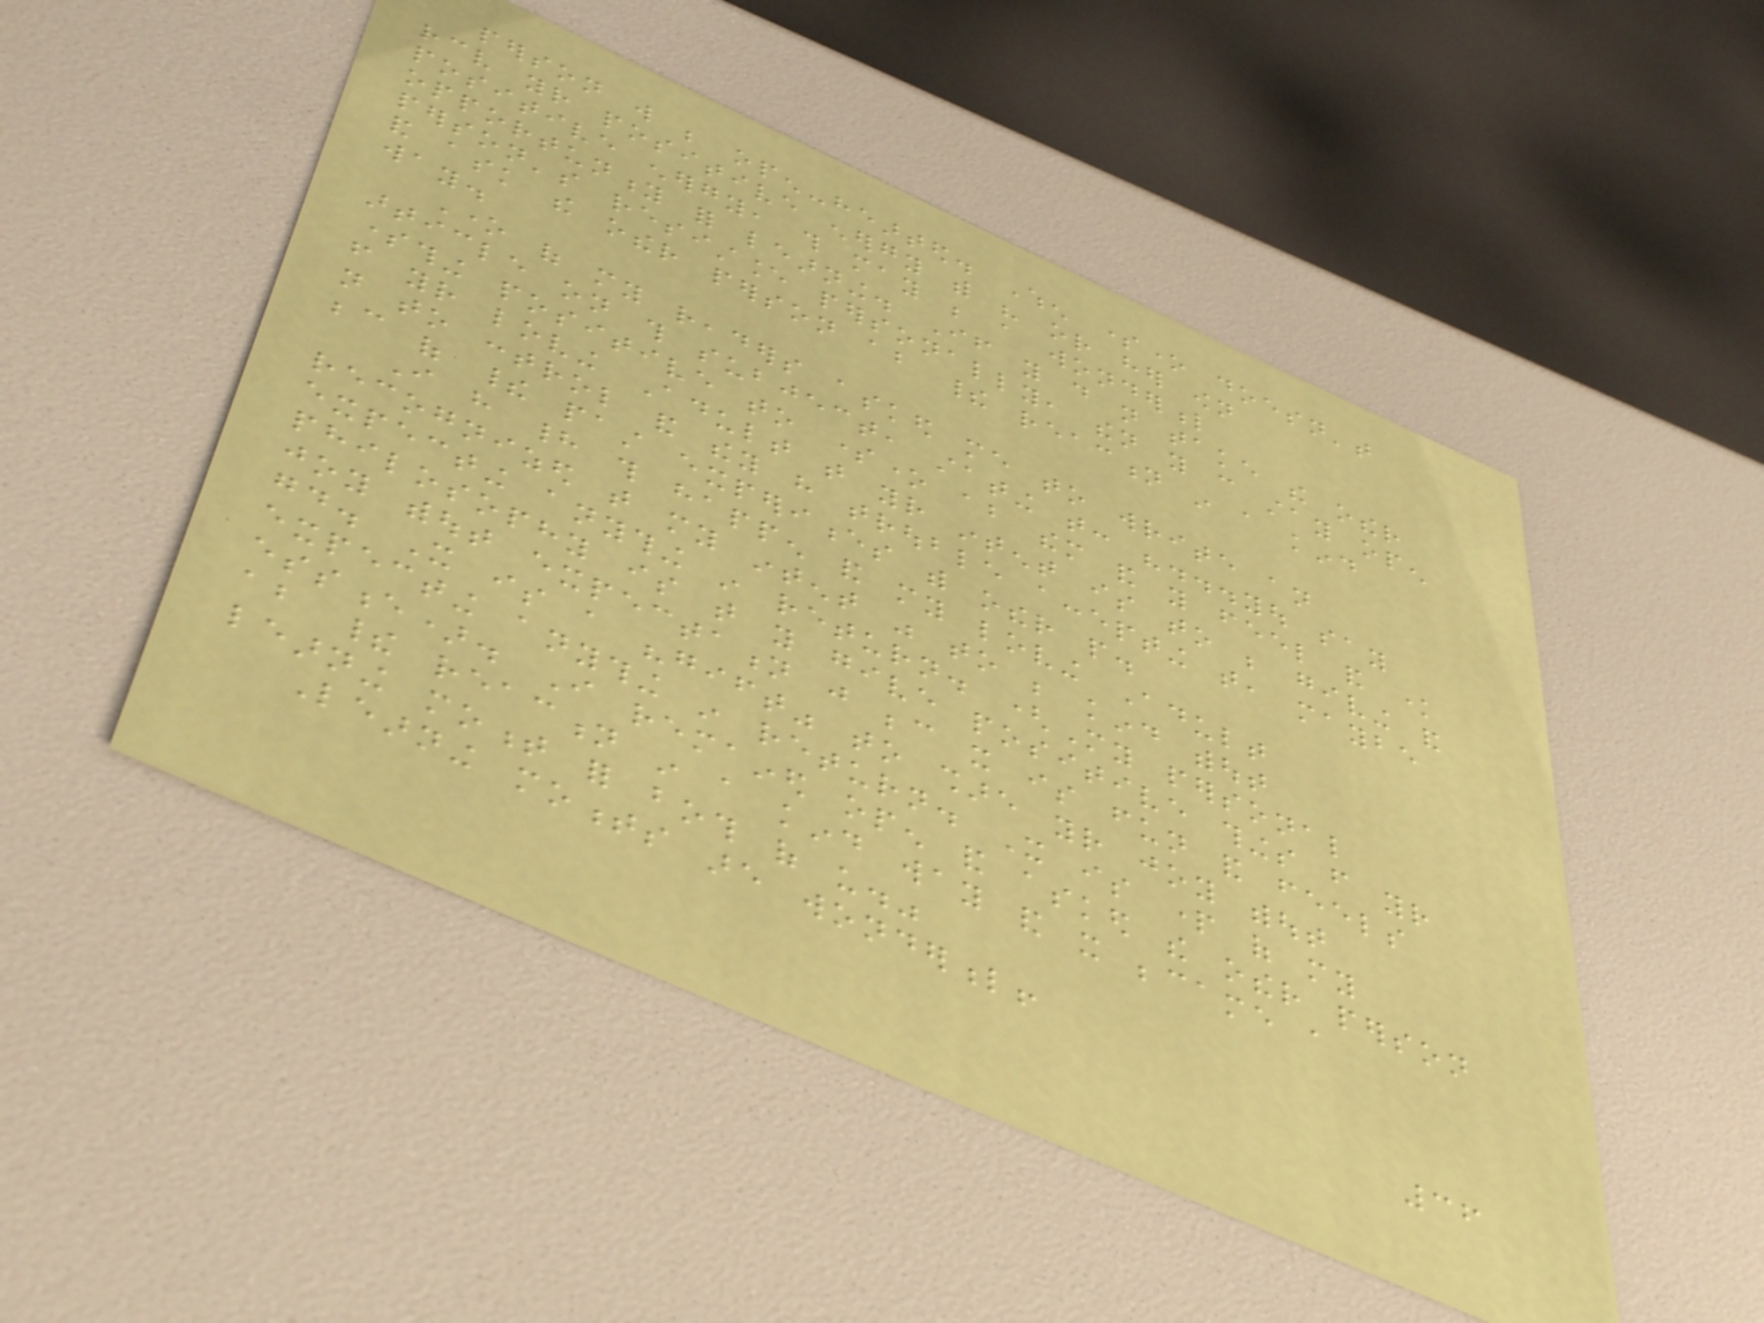person will be open-hearted. When someone doesn't
receive your positive energy with his or her own
positive energy, this may be a wonderful
opportunity for learning. If you do not take the other
person's resistance personally, then you can stay open
and ask the other person about their reaction in a kind
way.
One of my readers asked me to write an
article on this subject, stating that: "...you say
something positive to someone about them and you feel and know
from your loving Adult that your intent is to be giving and
not to control and they have trouble accepting that, maybe
because of their past experiences with other people.
I have had this happen and my loving Adult
recognized that my intent was to be kind without
expecting anything in return. (My personal
philosophy is that you give positive things from your
joy without expectation just because it is fun and feels
good. It is a "gift" to share your joy without
expecting anything in return. It is part of my
essence). I remained open and asked the other person
about their reaction in a kind way and it became a
learning moment for both of us."
Learning moments are wonderful!
36
